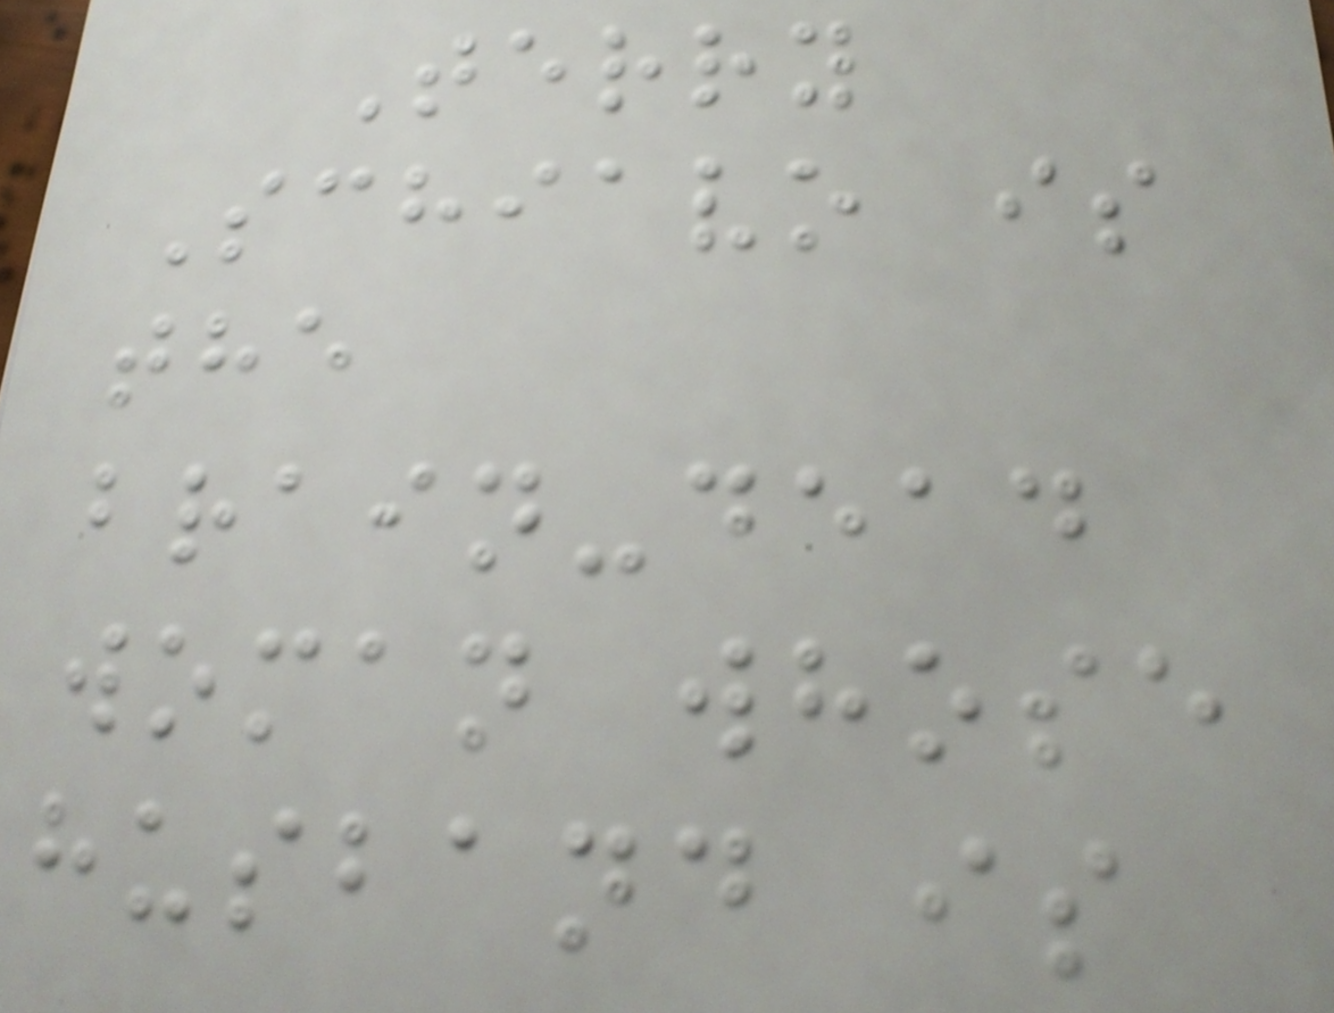Terry
Schiavo is
the
brain-dead
woman whose
husband is
